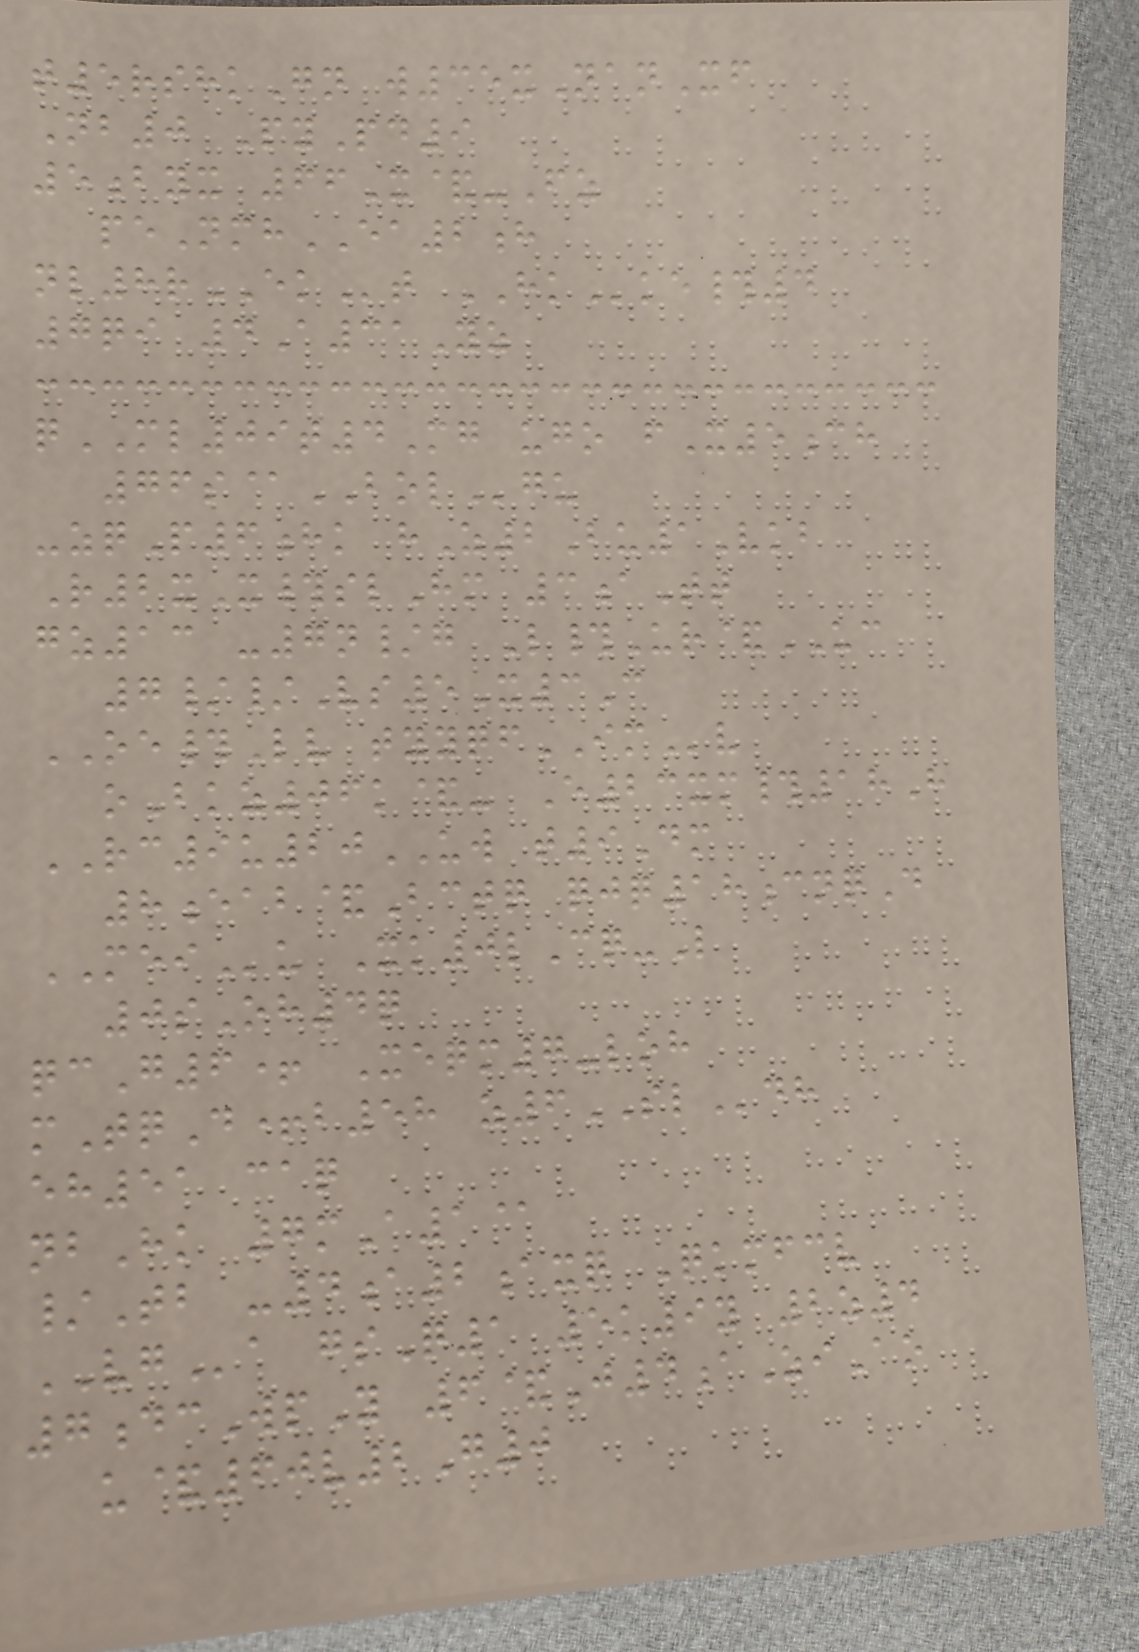t5rshkGn w35xNanXf
Nb0 PyPd9
5byx 66X&-Fz
peNmhEA2h
nl8rEKt HKke#4
7qi 4A31Yz
qML09t4Mg ugo fX5ch
76s@BOLgu
-zqP6hk hZ2Bu1Vkb
R2xX#slHm 3aTt
gz13 -7n/g L#Ur&UC
7//Vs5X3C
OE#Lv tyyqfIMv
oBkz06k&- E23xm#18H
RC9u20UW t9Dm
8eab&Bctq qjq18cnqD
MEIu Xk0lCq-L
0sOh4q
qcG6+ Xeqm7-loh
mTqD+b58 z6SLdh
eh51 caq
nbHk 7mA1@
/Tb -4a2axq Qkmfcv
VGa gsQ1 5k9y 2z4
7dcWpY 6&J4aZiAo
u&60v2G0
